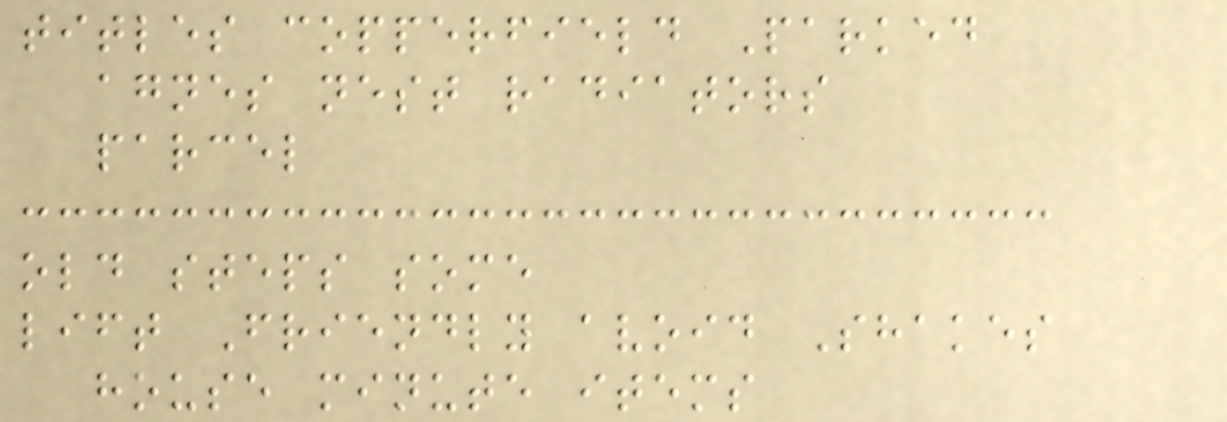titles copperfield Parked
agnes nest radiators
parcel
old steps some
lift Friendly avoid Shakes
house minute items
